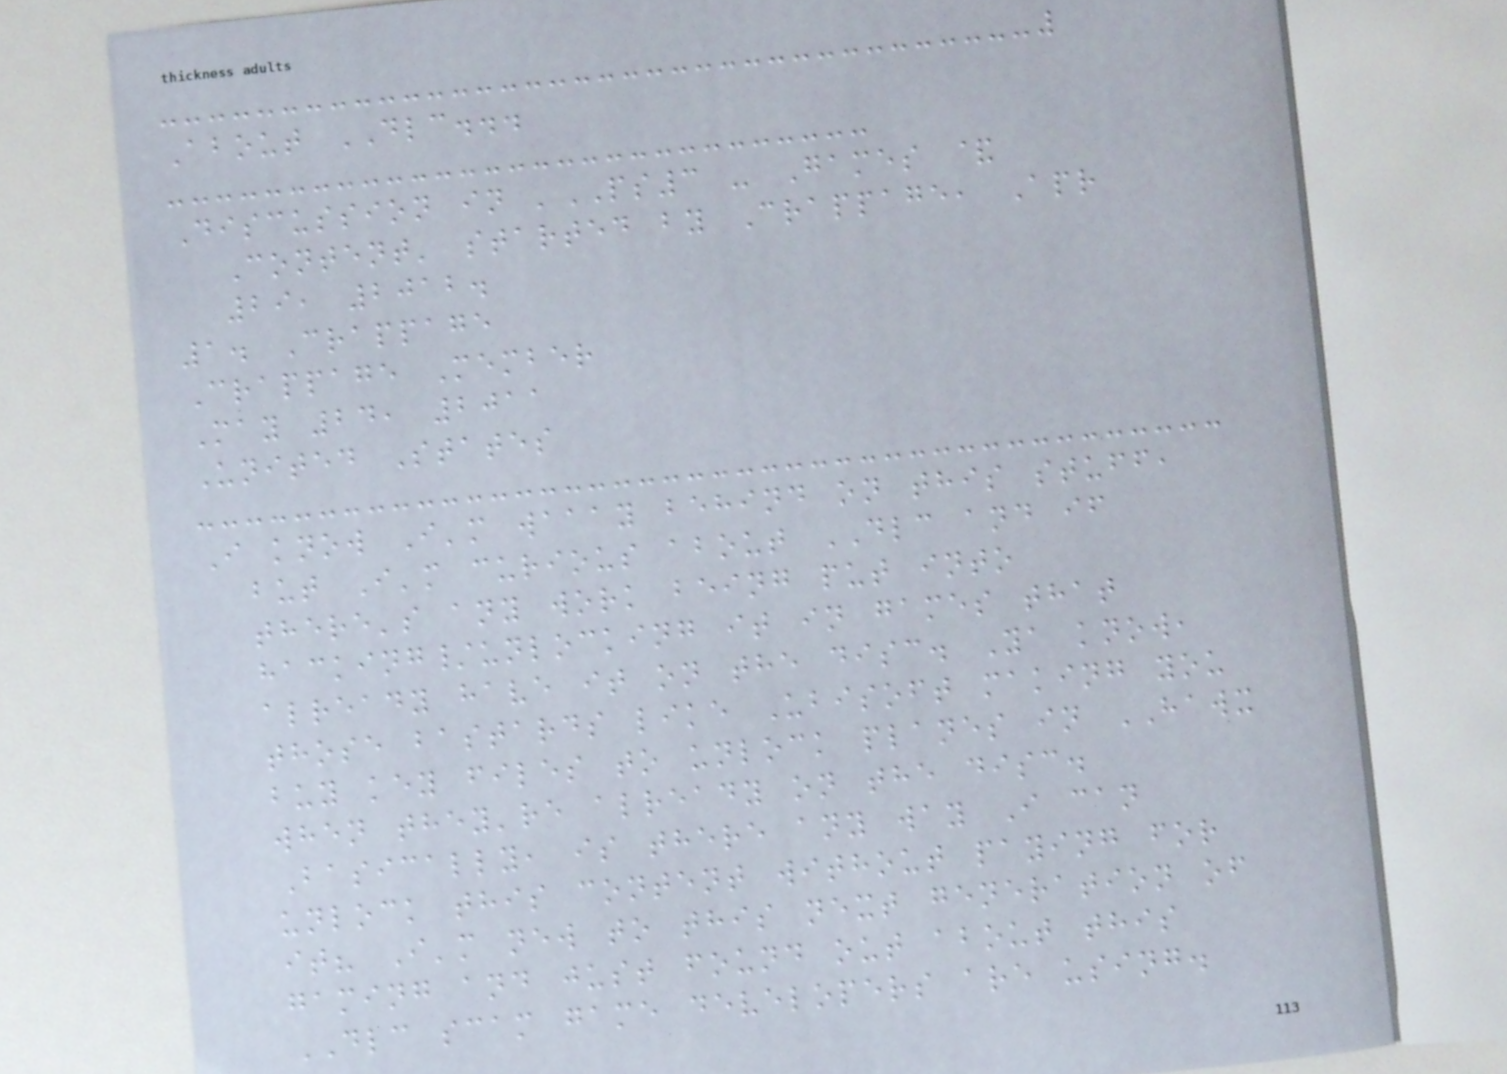About DLC...
Discussion in 'PS3 - Games &
Content' started by Crappage, Apr
29, 2012.
1. Crappage
Crappage Member
May 24, 2011
United States
I know I'm waaay behind on this stuff,
but I'm curious about DLC and if
there's any work being put into
hacking/unlocking it in games that
already have it on the disc. Ya know,
those bastards like Ubisoft making you
buy key files to unlock planes in HAWX
when they're already on the disc.
Basically, is there any way I can
unlock this content without paying for
it? I'm new to this next generation of
gaming and just found out about this
DLC scam game developers are using.
